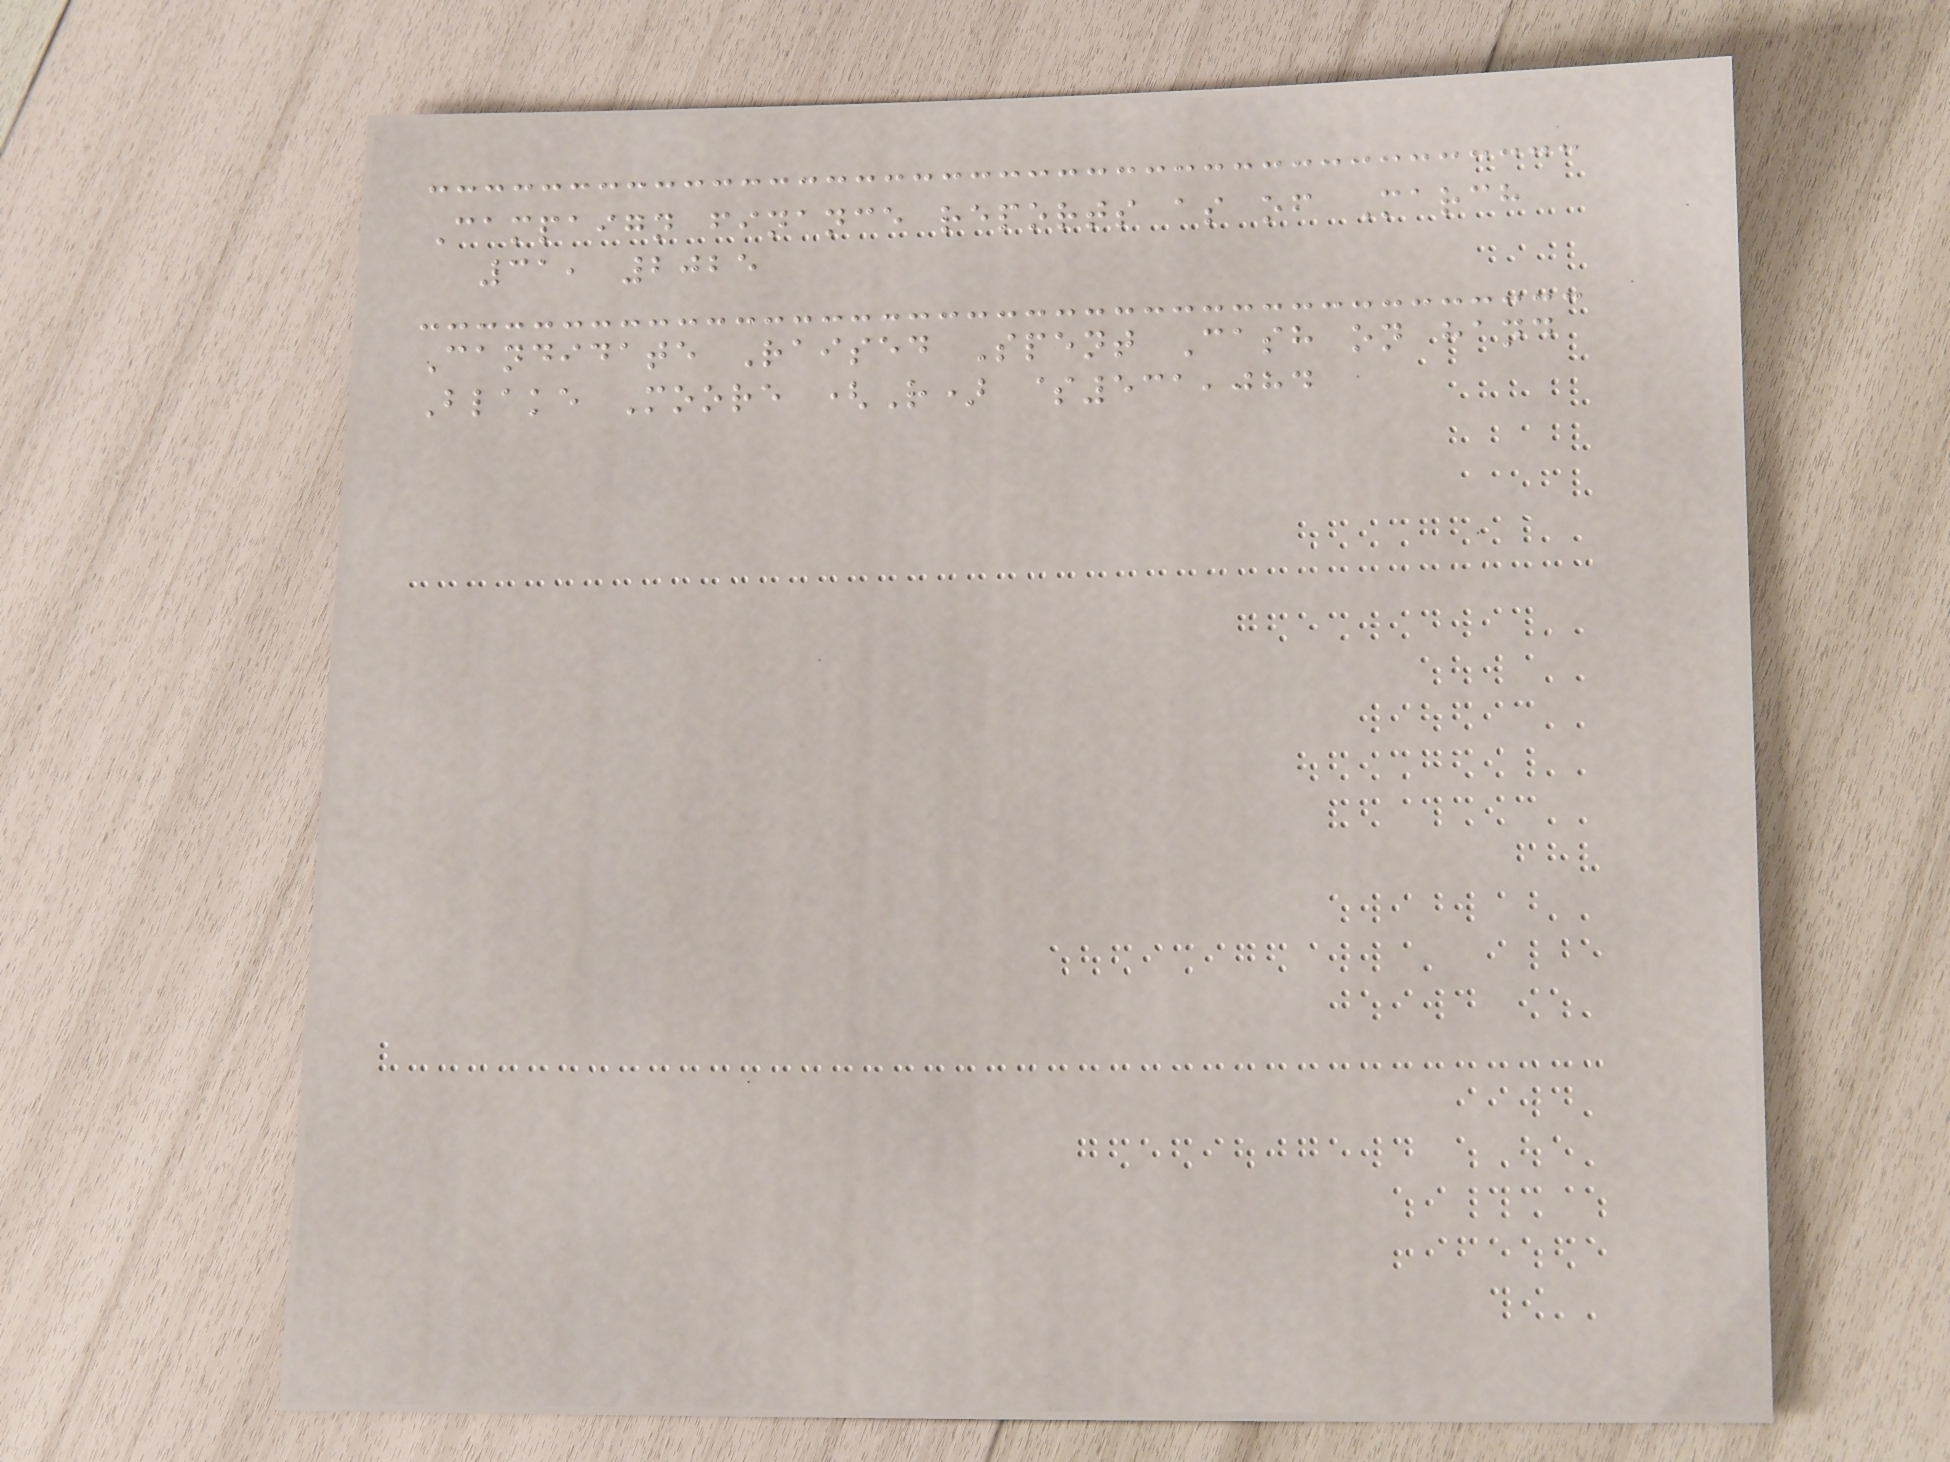Campaign finance reports as of March
31, 2025
Candidate Raised Spent Cash on hand
Blake Moore (R) $531,084
